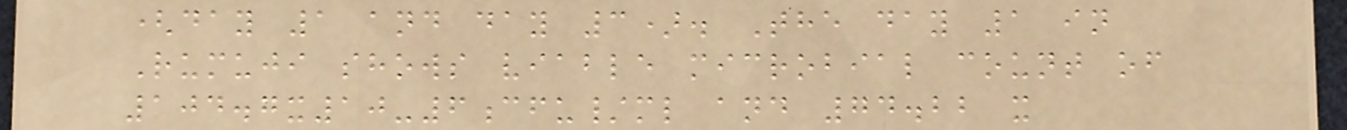(day 1 and day 3). The day 1 in
Rumuji shows viable microbial count of
104.7x10-6cfu/ml and 74.22 x
